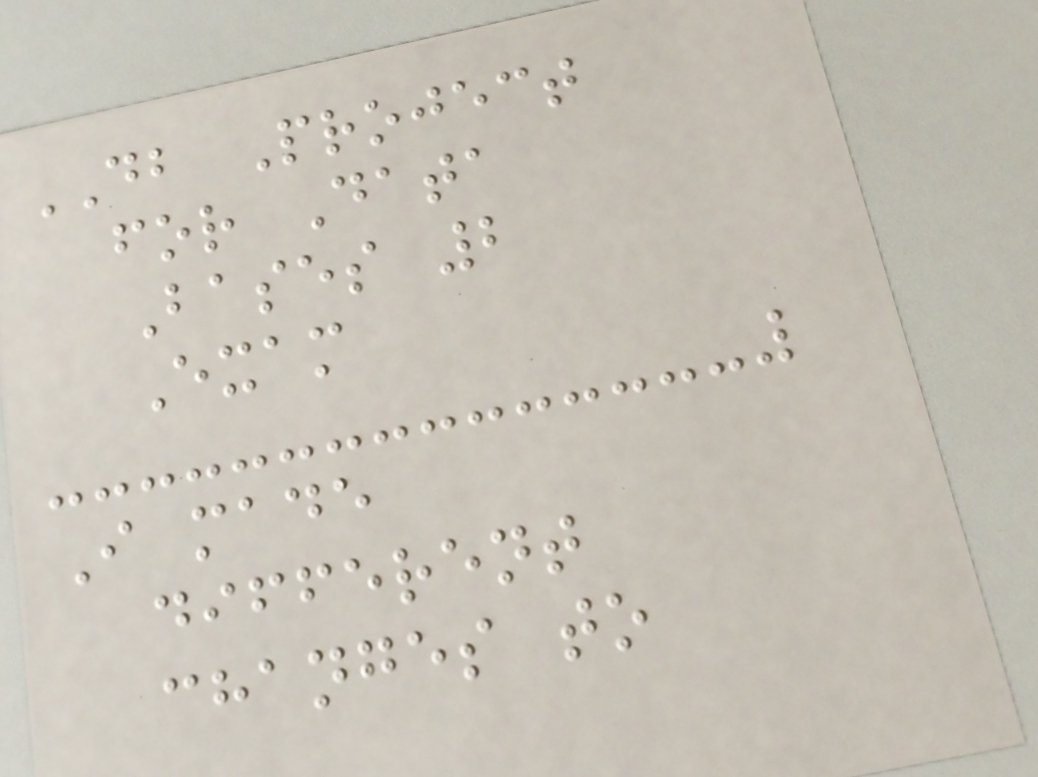DB Project
for Data
Bases 2
Exam
I made
different
changes to
